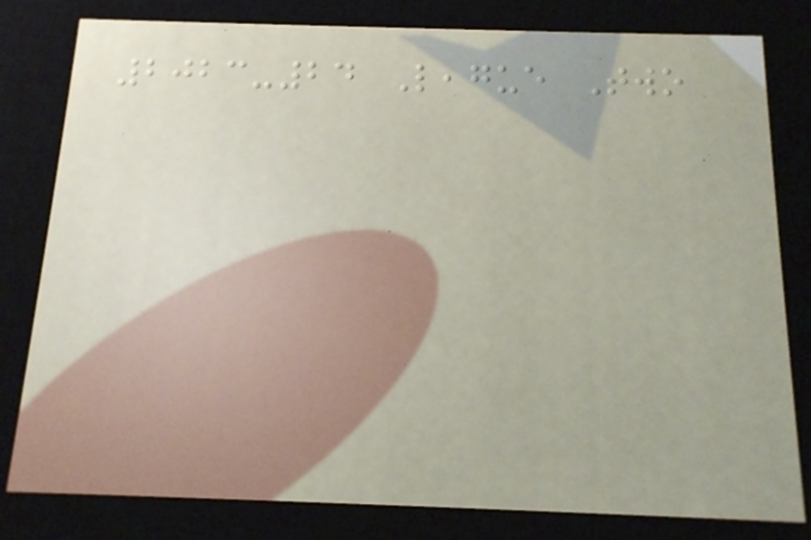2023-24 League Two
